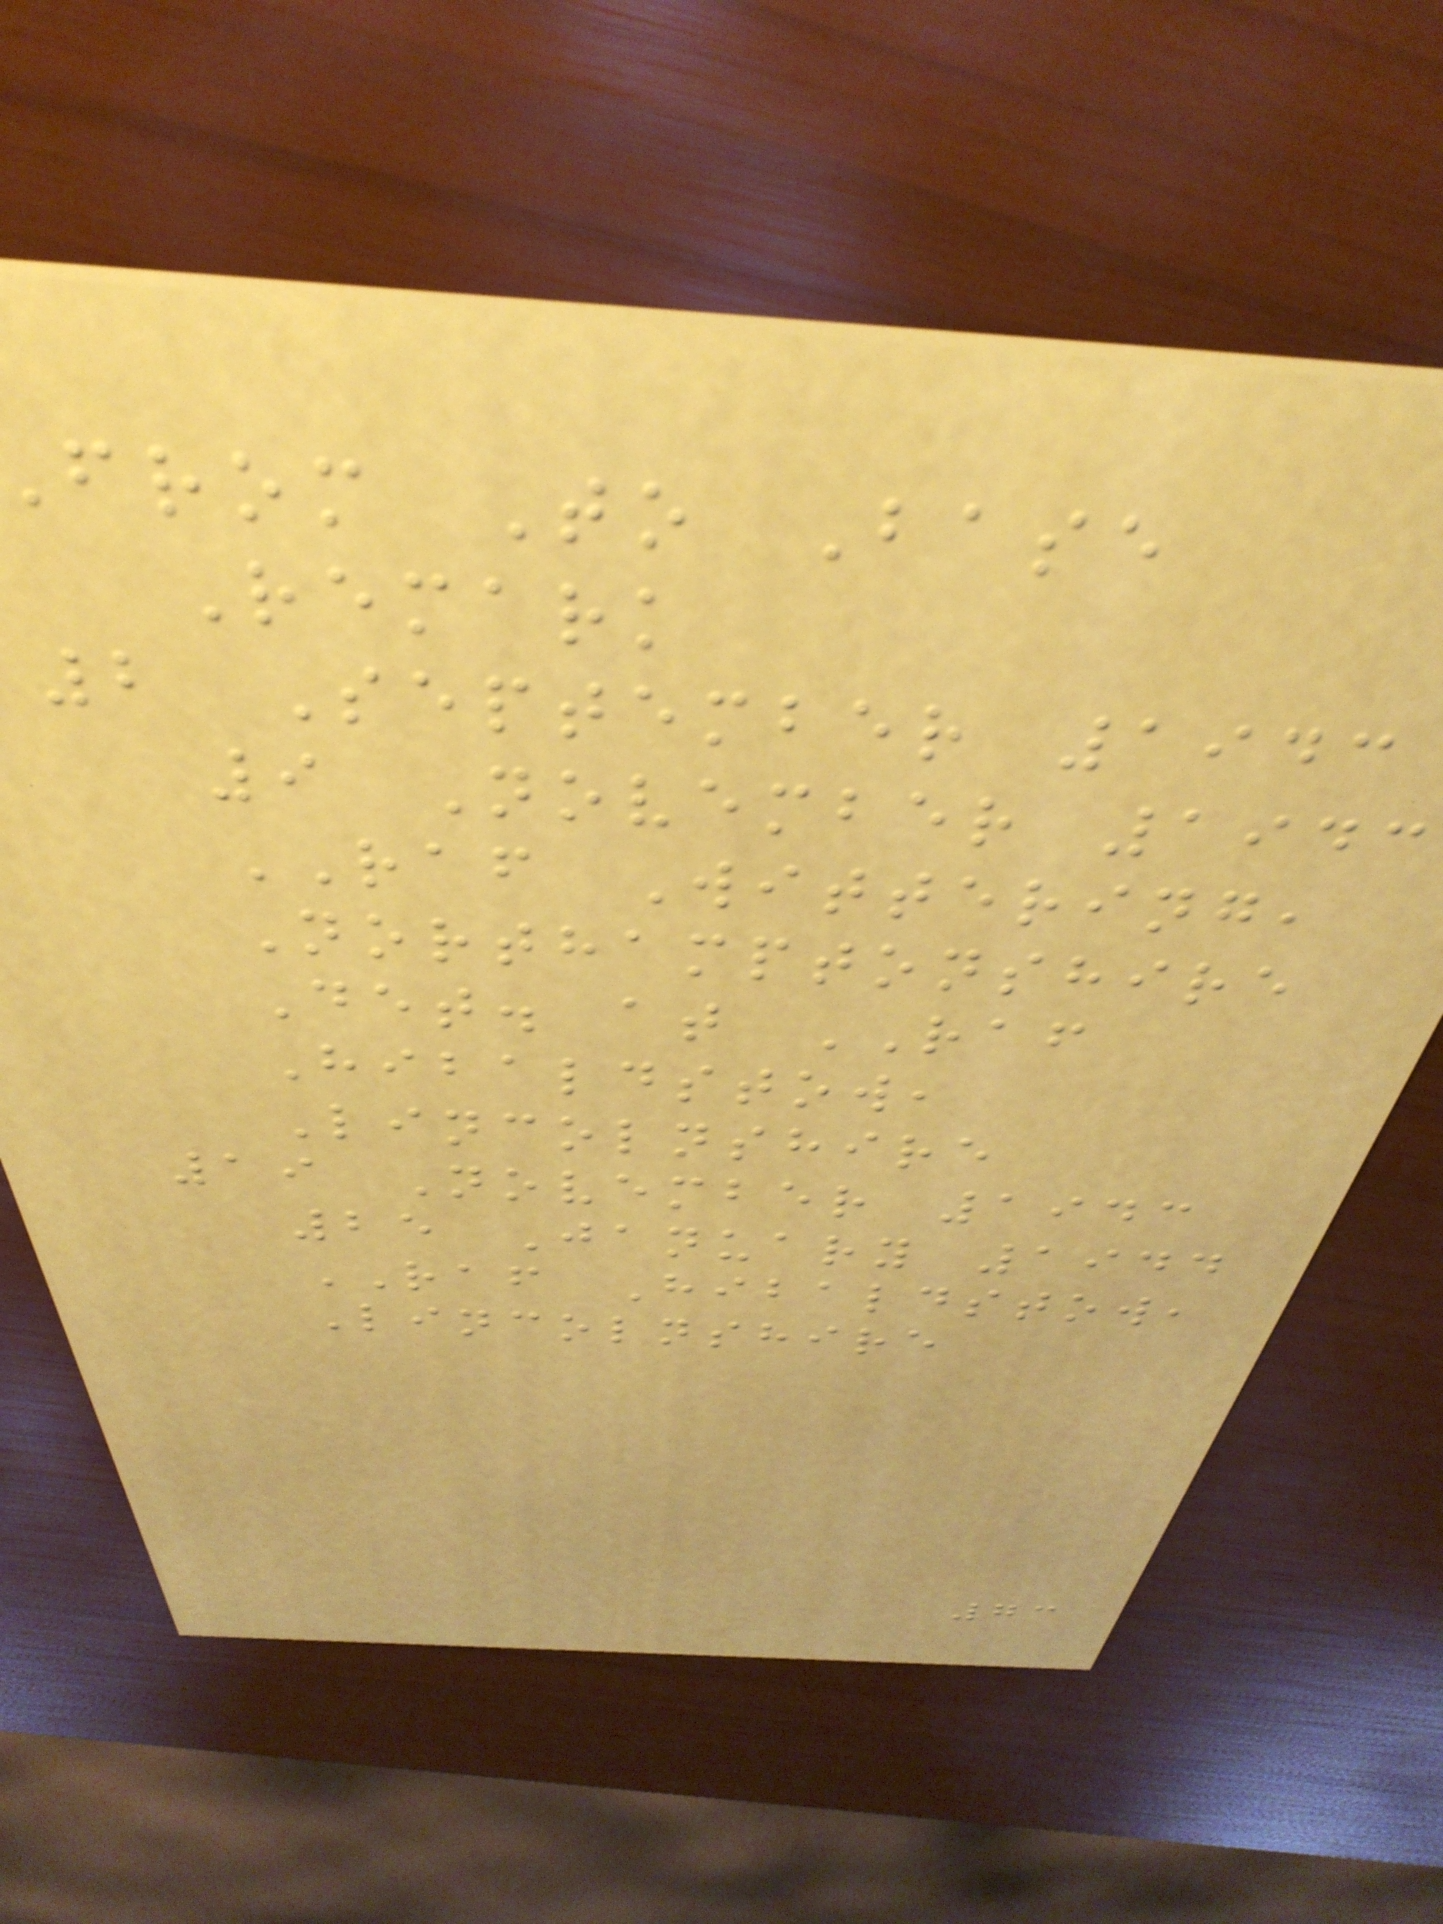from To Base
Remark
2 September 1943
9 November 1943
RAF Wittering,
Northamptonshire
Det. at RAF
Hibaldstow,
Lincolnshire
19 November 1943
25 January 1944
RAF Hibaldstow,
Lincolnshire
73
